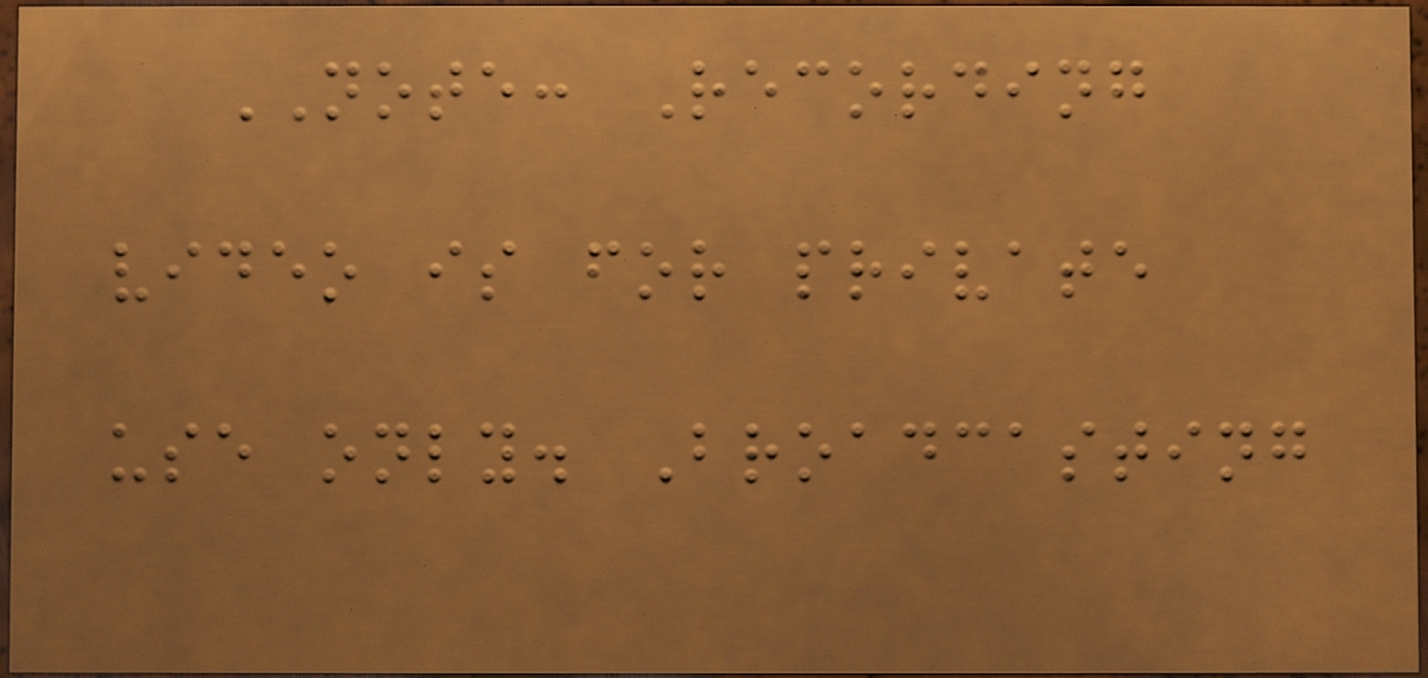NOTE: Recording
video is for private
use only. Broadcasting
